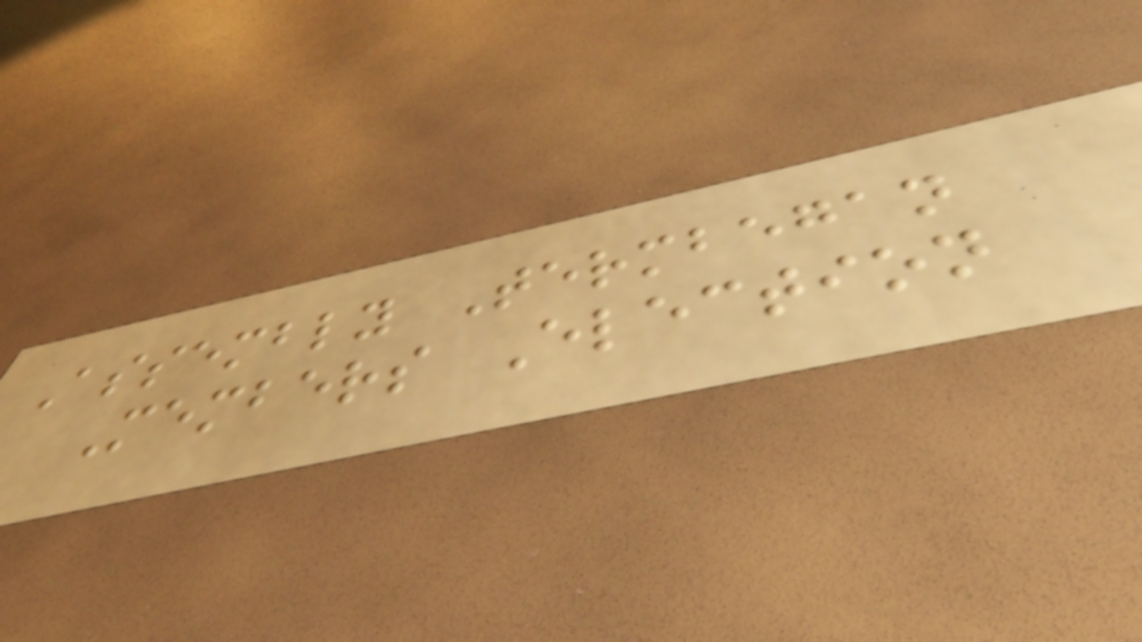Assembly Termbegan
Members Election
